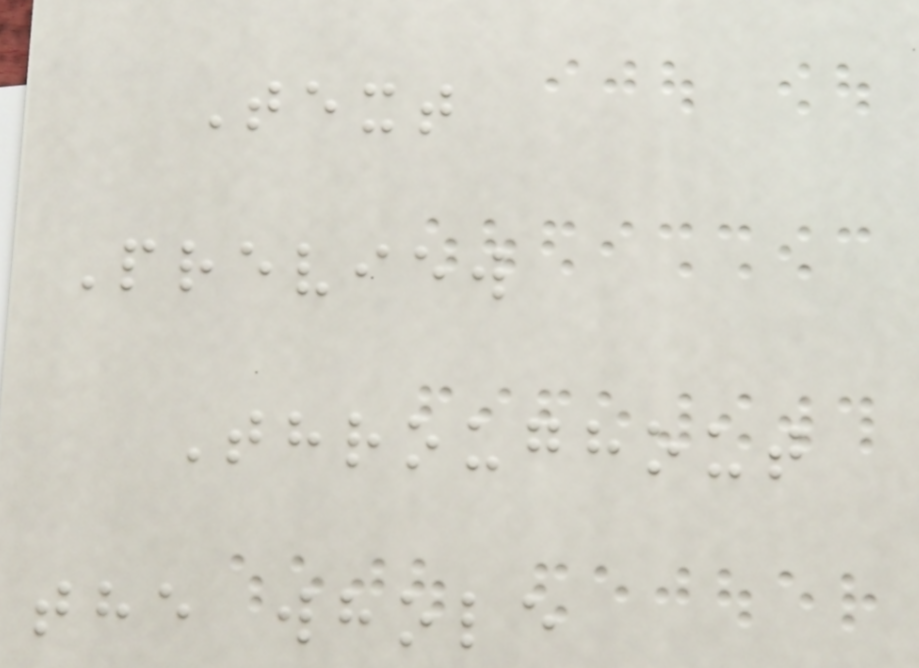Text
Preview
Throughout
the whole
